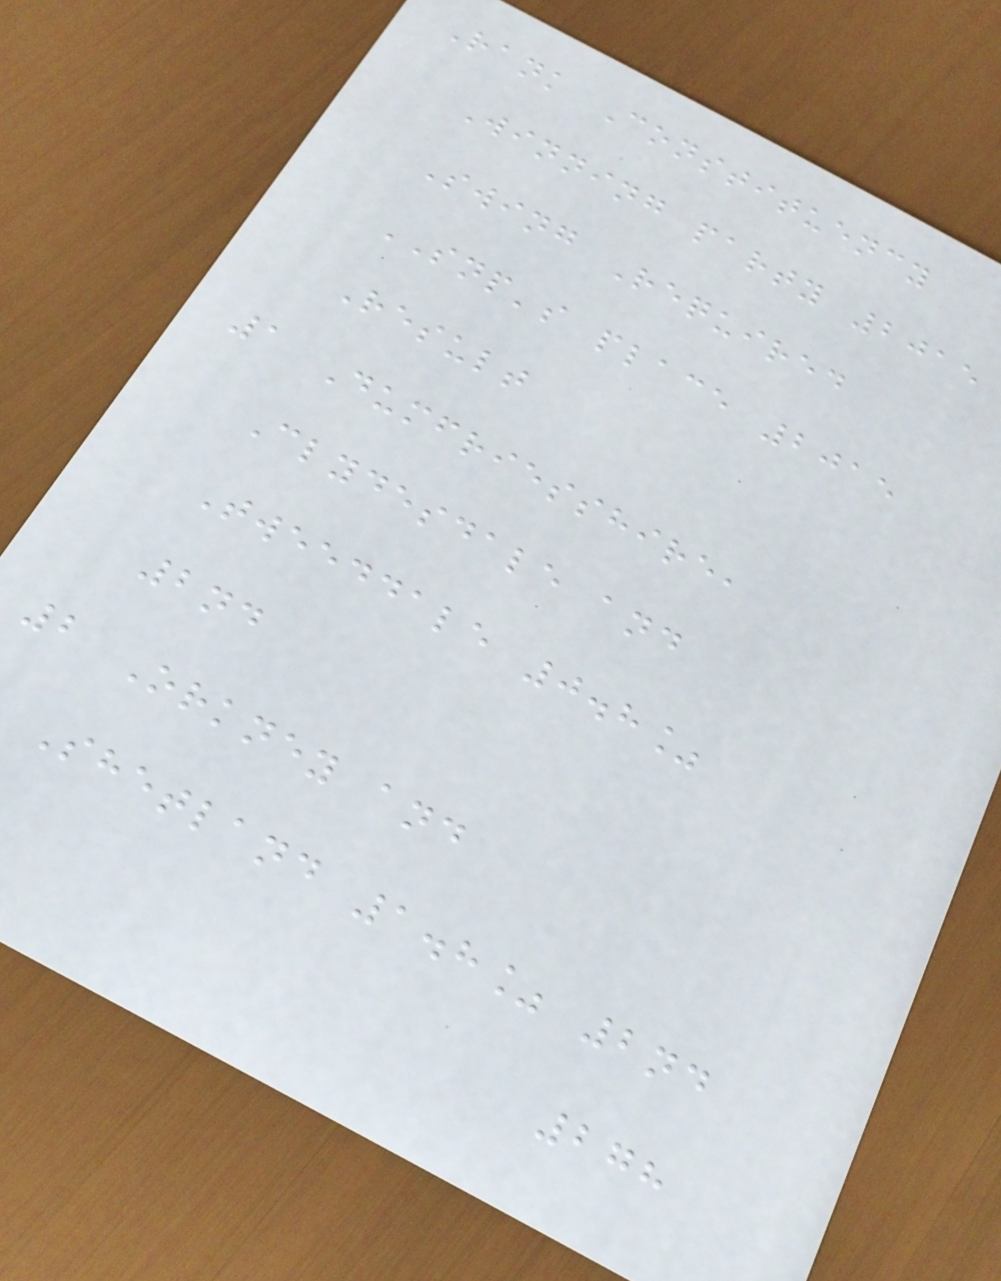Rank Constituency
Winning party 2015
Swing Required
SNP's place 2015
Result
1 Dumfriesshire,
Clydesdale and
Tweeddale 0.8%
2nd
2 Orkney and
Shetland 1.8% 2nd
278
